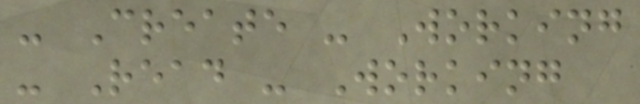- Create - Working
- Read - Working
